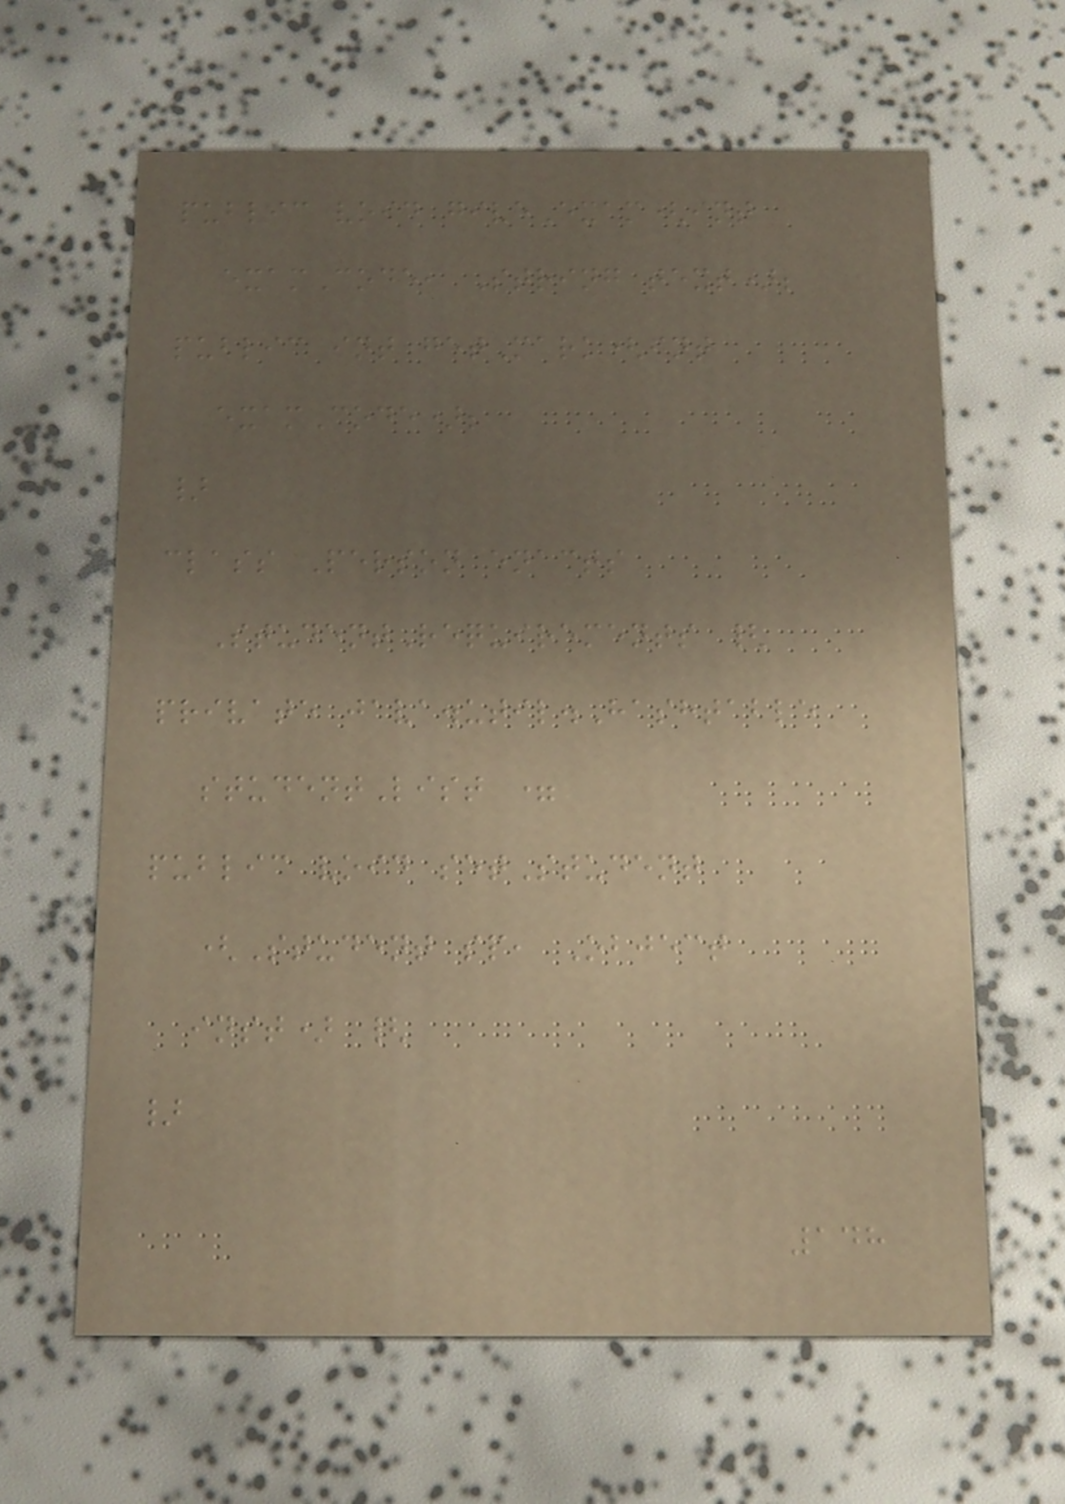public void giveExam(int
examCode, String text);
public int getMark(int
examCode);
}
class Person enacts
StudentRequirements {
private java.util.Hashtable
studentList =
public void setStudent
(Student sp, Object
inst) {
}
148
